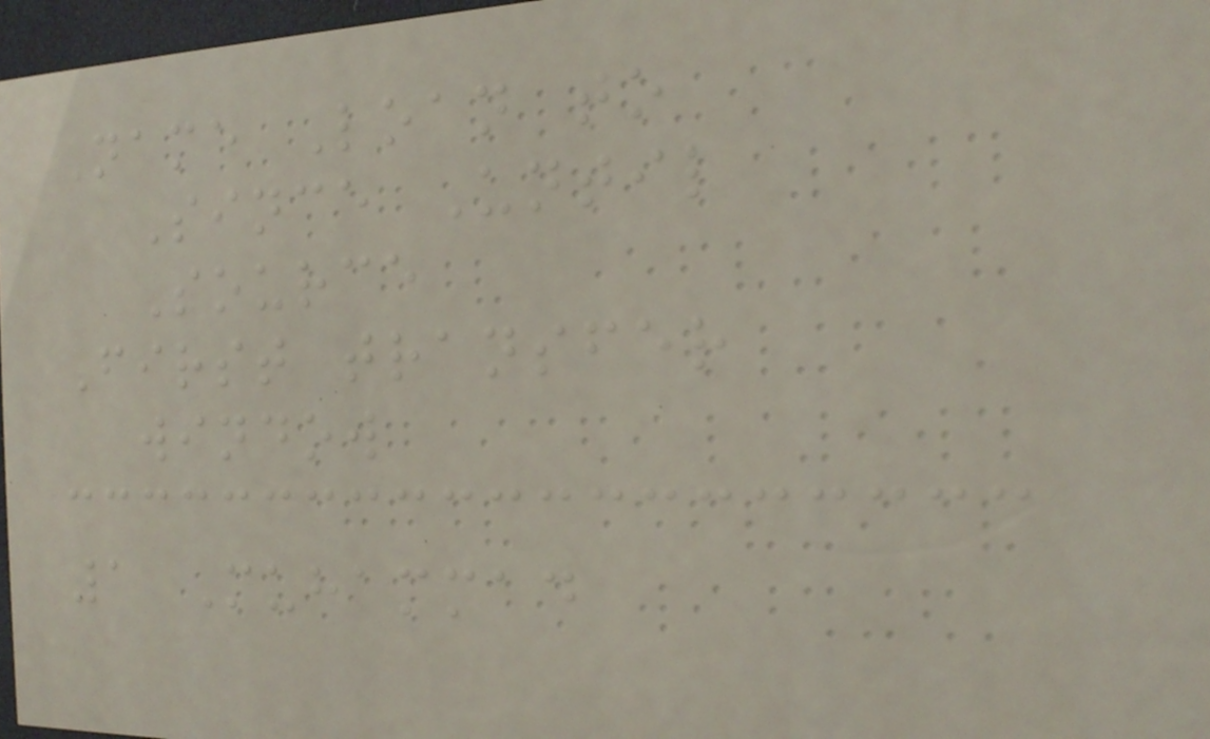Name Loan to
Since Until
Source
First transfer
window
1 Muhammad
